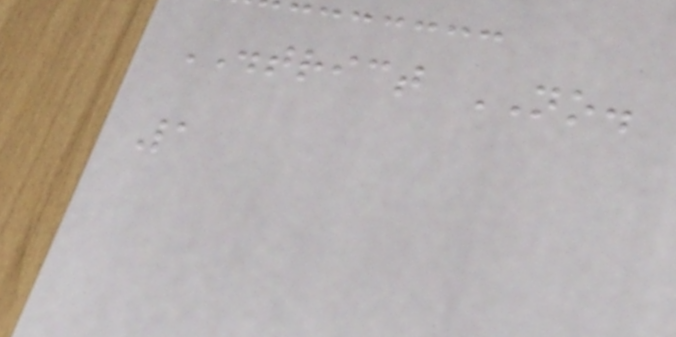DISTRICT NO.
1
